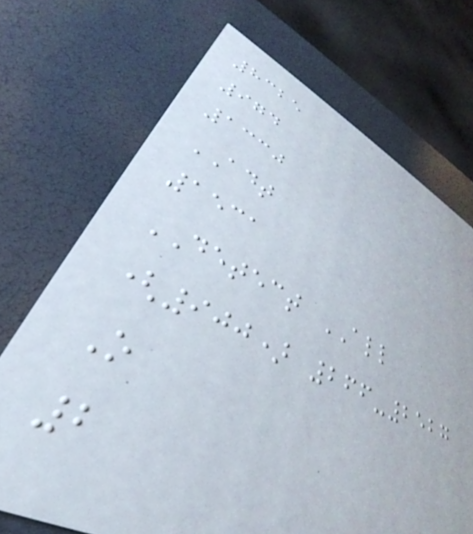8325
974
1330
ADT
1531
DETECT ALL
(900) 266-2527
O
2
